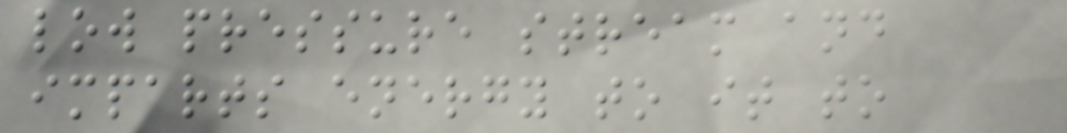low pressure stream and
imparts energy to it to
